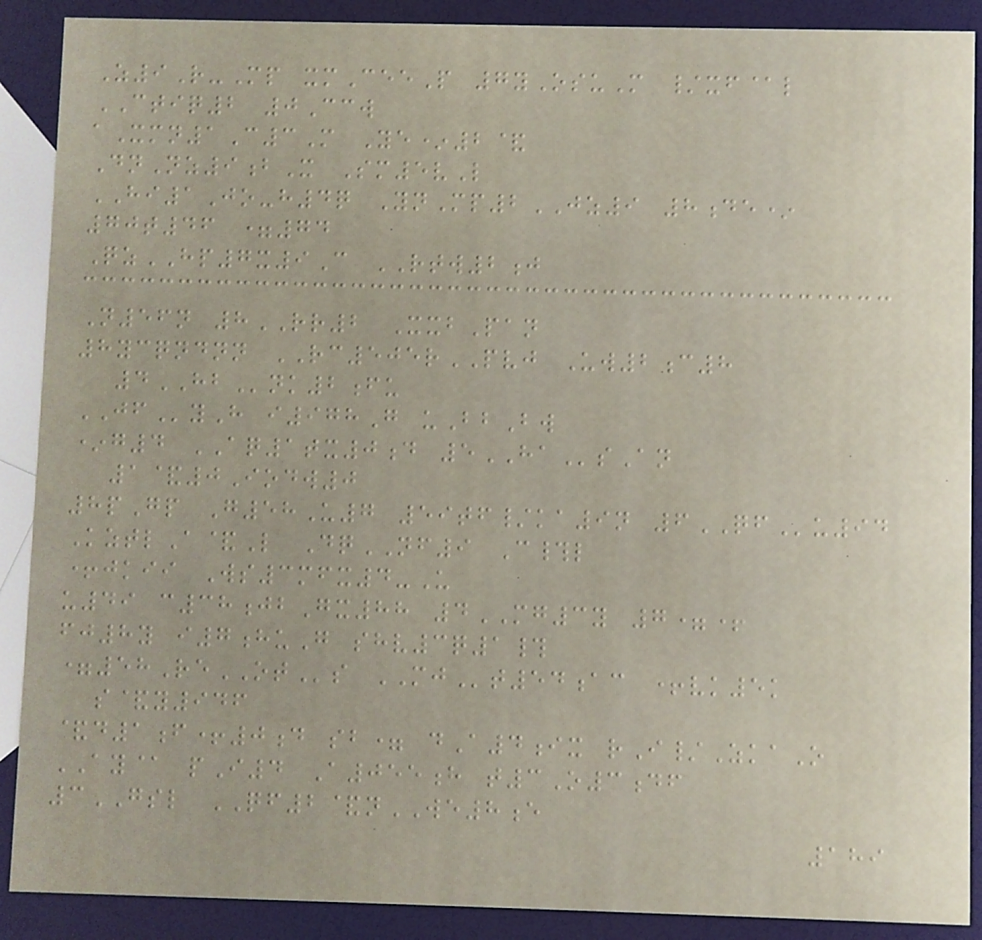Z9R-Mp xmCeeP 7yOsuM /xf@l
CTIQ2 0Ccw
aXmn1C3M Ye*2&
DnNz9bX Sm5vL
HI1Jo-h4q YnMp2JZ9 8de*
70t46 =74
QzHP7x9C RTW2j
N56n 8RR2 XxbPan
8ycqndnn RC505rPVJ Uw2c8
4HBnk2fu
JFyH i978G uBbBw
*g4 AQ1tx0d 5HAsAn
1&0Iodw0
8pGp G58U7 59tf/ka9n 6QFu94
KztlA&L DqNF9 C#l
+jkii Ws3mfx4-U
u49 c38jbGx88 4MG3y 7=+
fj8y i7huG shv3q1#
=58ReOTs MJt54ac +vk5k
s&y946
&d1f+0d sb= dA4ix rI/ZkaO
AY@ pI4 A055h t3O3df
3GSL QF2&nWE8e
189
